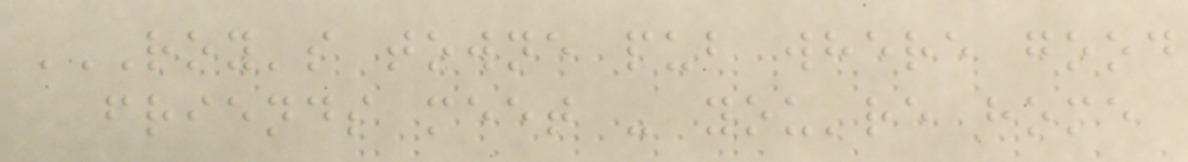ROY'S TOWNE PUB WHERE GOOD
FRIENDS MEET - YOU'RE HOME
